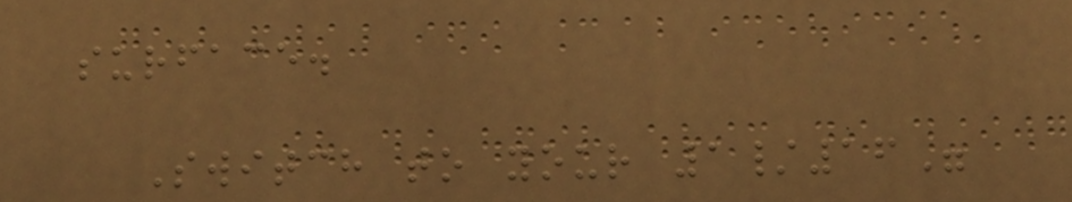surface.
Switch to your 1/16"
